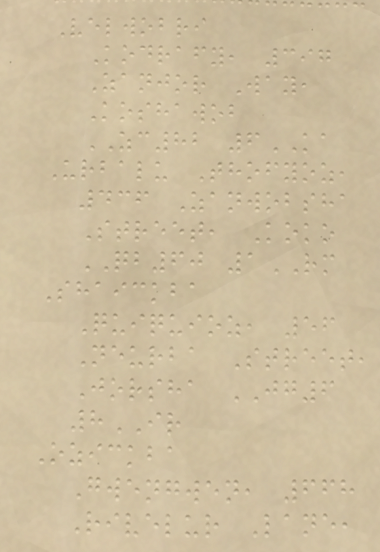Velwobri
Kodrafy, 397
Zanjor Way,
Koshawob
ZC82 6KA
Urbalu Thofyoz,
436 Zanwobsha
Street, Koko
QB60 1RM
Shaickba
Quiquioz, 56
Neurba Street,
Jorsha JG6
8IR
Ozickba
Gwengwen, 668
Rivelur Lane,
